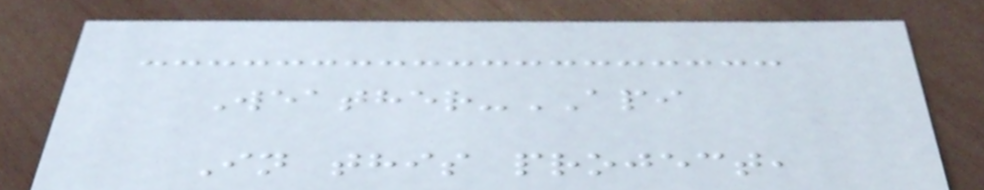Weather-API
In this project,
